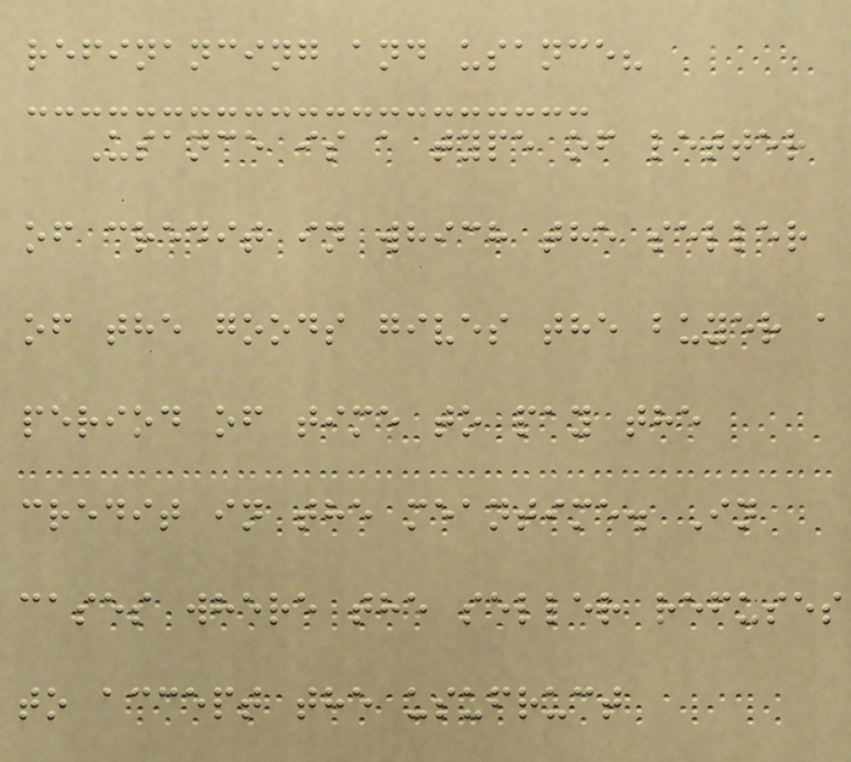refinancing and usance?
Usance is a type of letter
of credit in which the seller
of the goods gives the buyer a
period of time to pay the
credit in the meantime. In
cases where the seller refuses
to accept the usufruct
